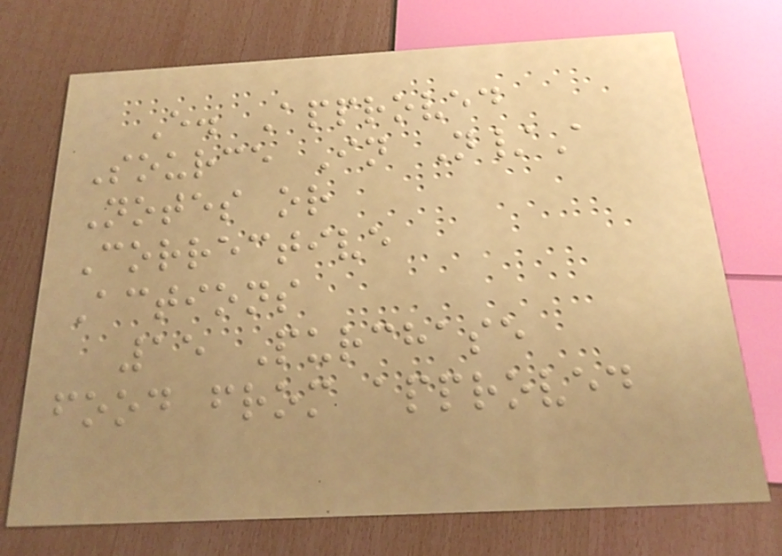E. Approved
Source In N/A
Notes or
Corrective
Actions
15 Purchase
food from approved
